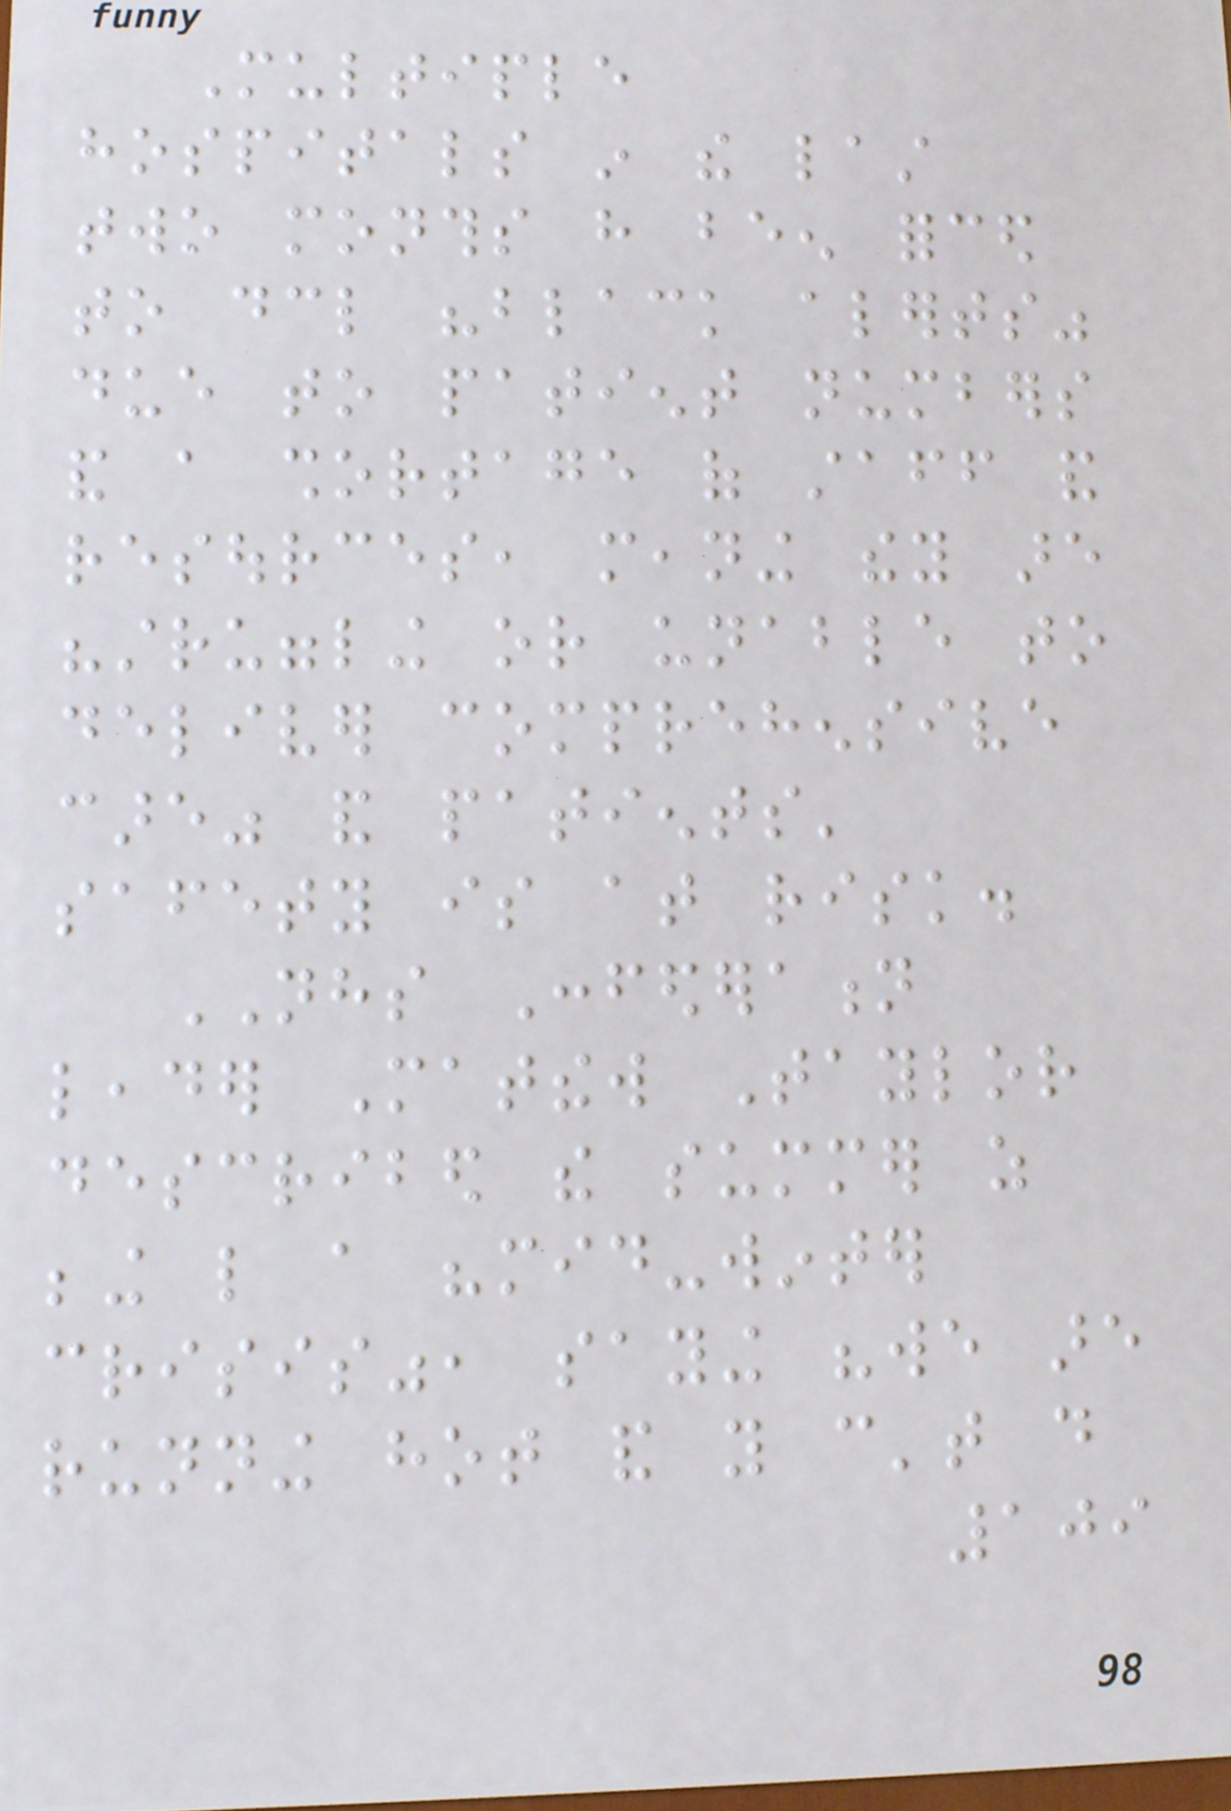Multiple
hospitals in the last
two months have been forced
to declare "black alerts"
due to patient numbers
and a shortage of staff and
resources, meaning they are
"struggling or unable to
deliver comprehensive
care" and patients'
safety is at risk.
NHS Confederation
leader Matthew Taylor
described the summer as
being like a "mid-winter
crisis", saying "we are
running hot and you can't do
109
